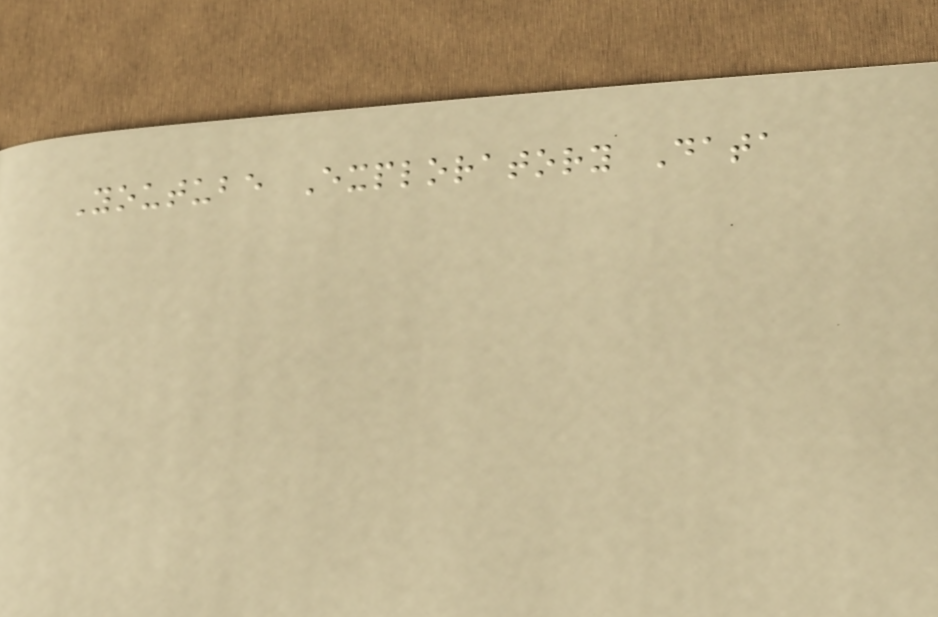Youtube Exploratory Data
